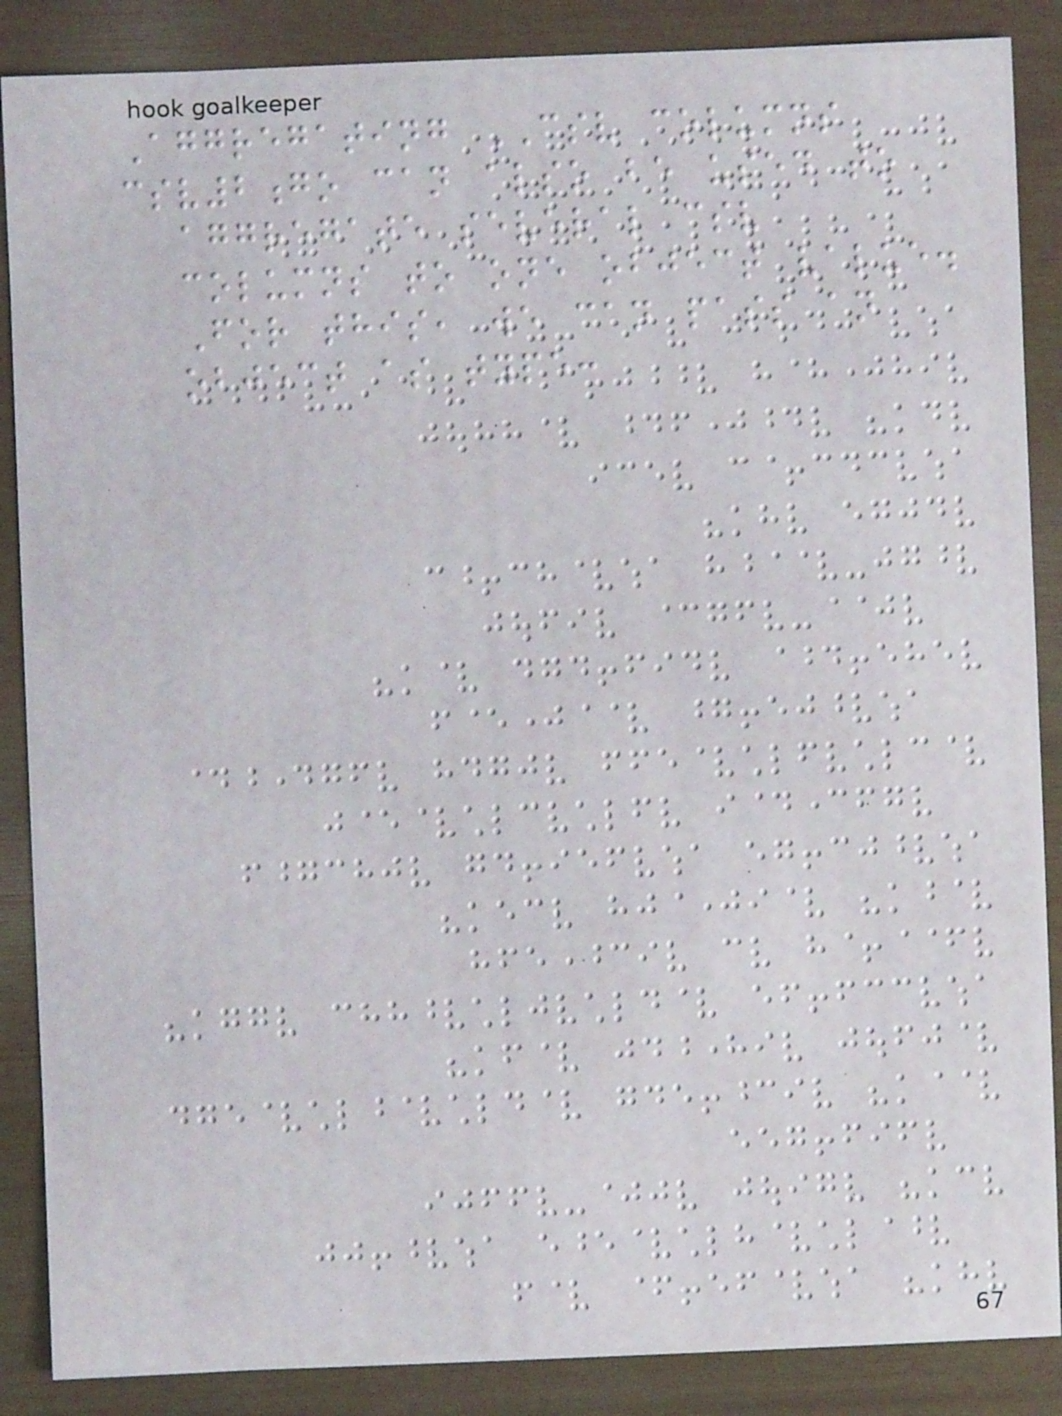Aggregating CSV columns
csv2go can also be used to
aggregate several csv
columns to one object value.
For this, we can pass an
object as type:
